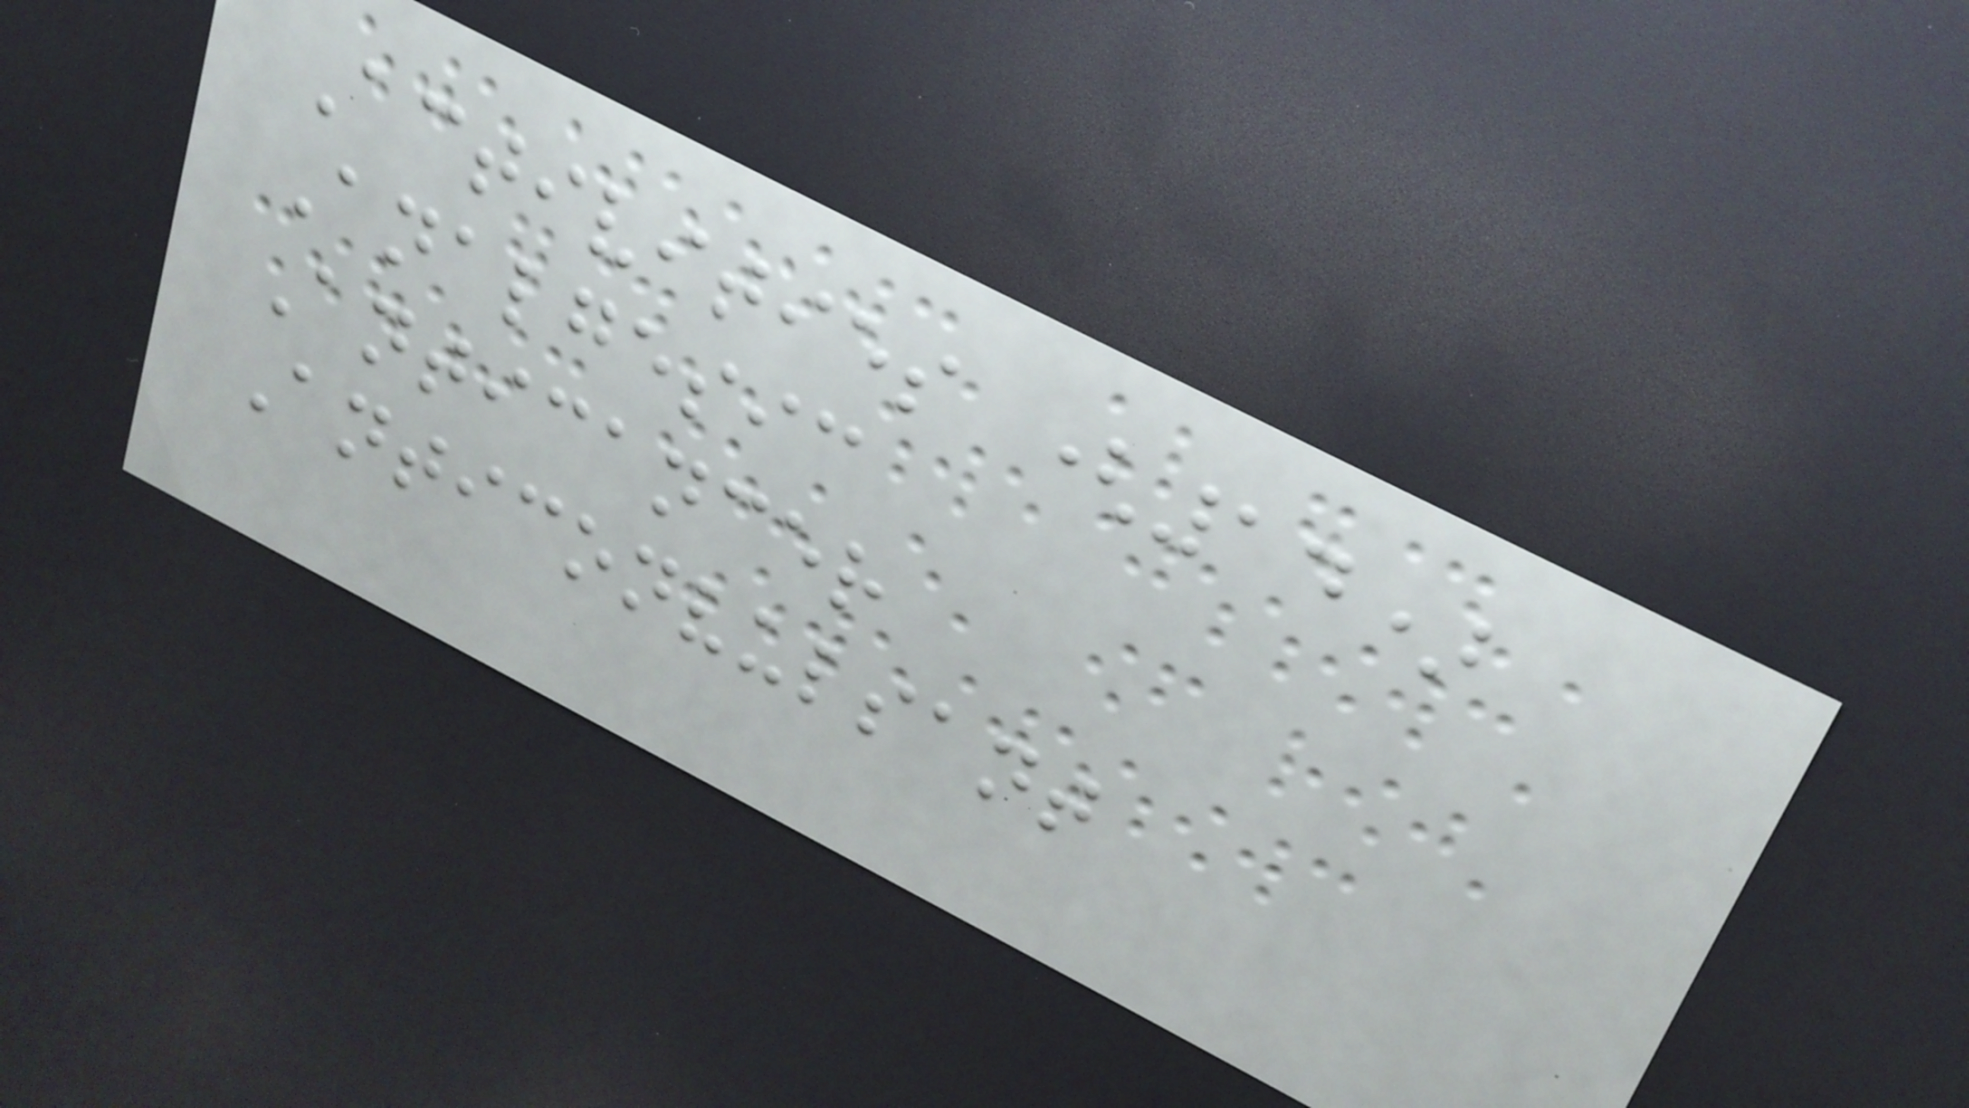Activities (14)
Analgesic
Anticancer
Anticonvulsant
